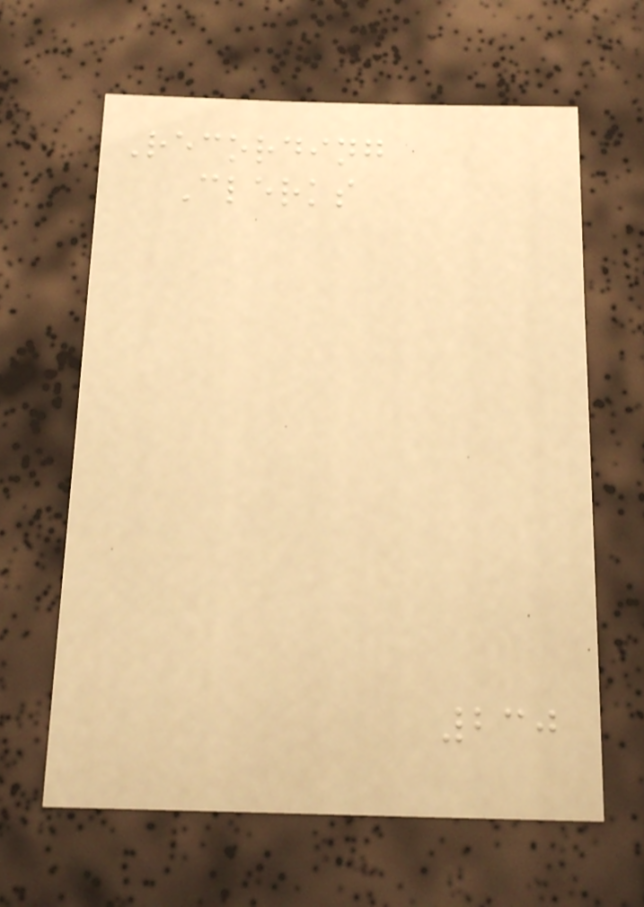Recording
Clerks
230
